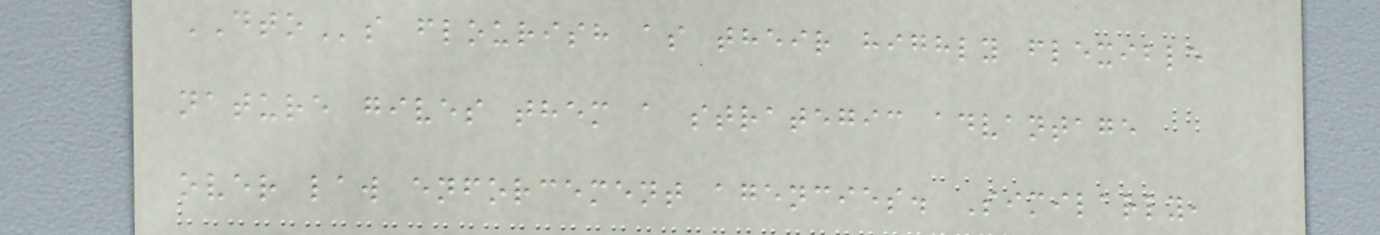DTOs flourish as their highly flexible
nature gives them a strategic advantage
over law enforcement agencies. Similarly,
